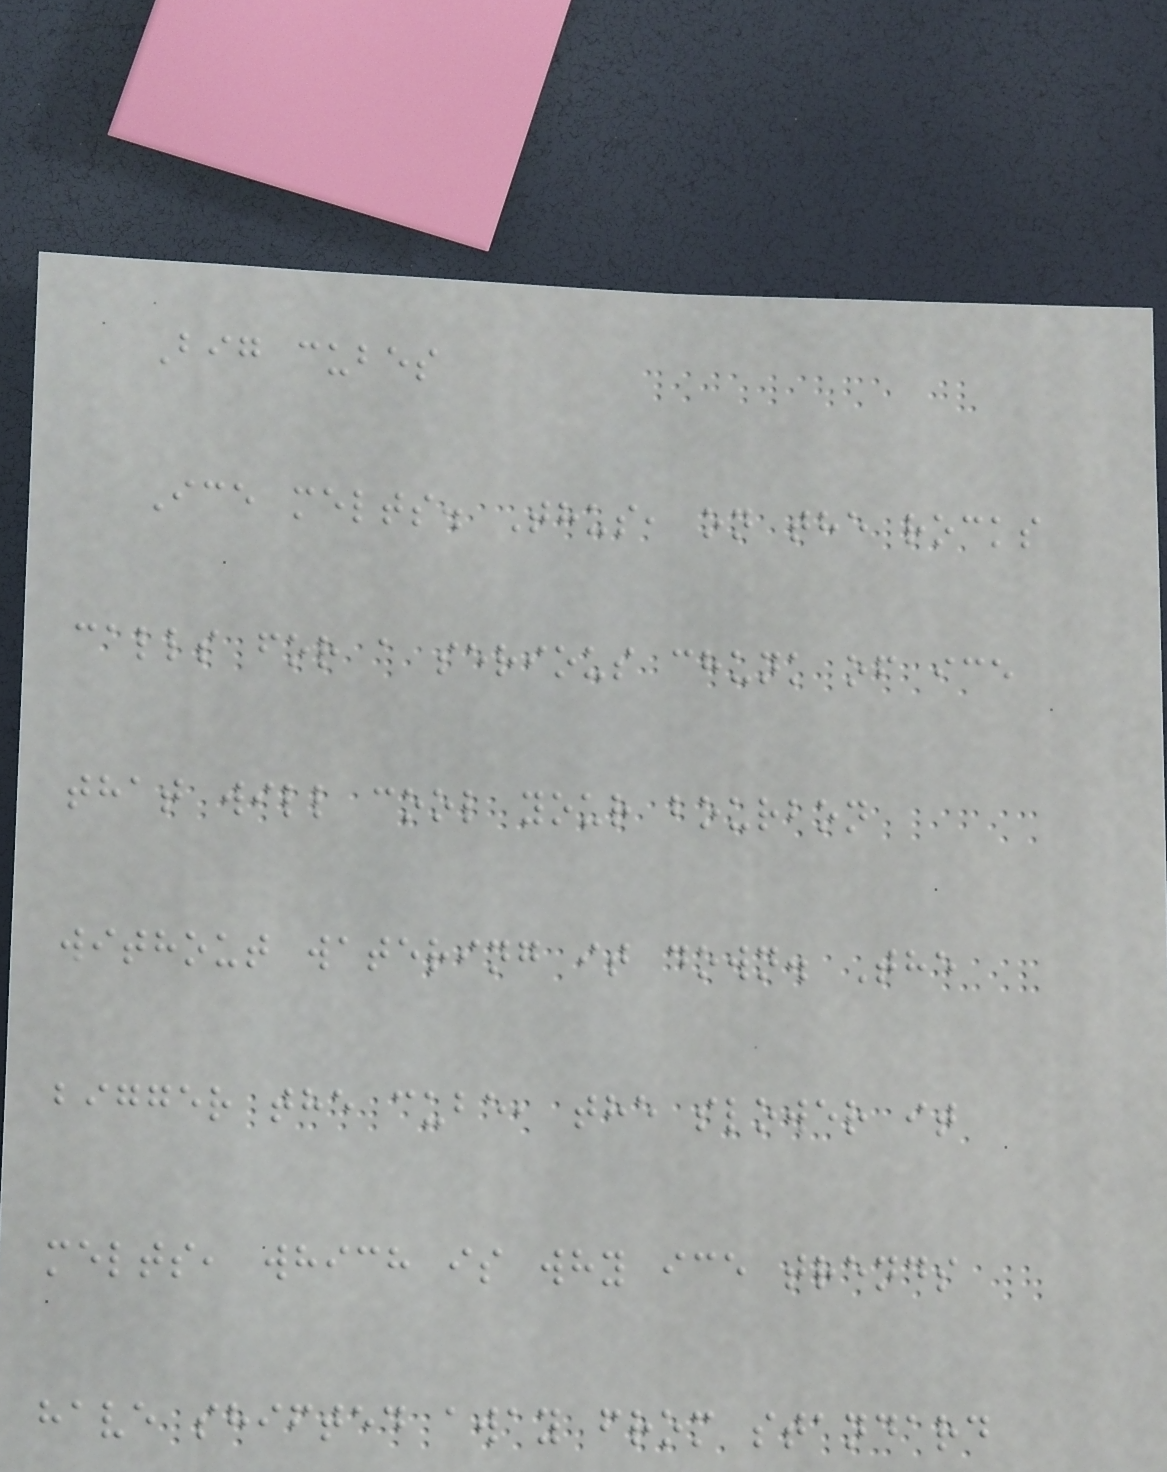Big cubes
Ice melts. Thus, on the rocks
calls for a serious chunk of ice
that will cool your bourbon
without watering it down. The
bigger the cube, the slower it
melts, which is why ice trends
have shifted away from standard
